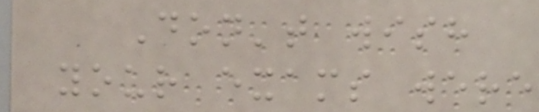Don't wish
your exams were
